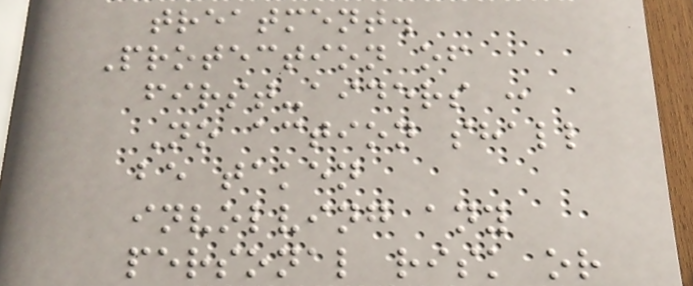treatment.
Protection of
first-aiders :
No action shall
be taken
involving any
personal risk or
